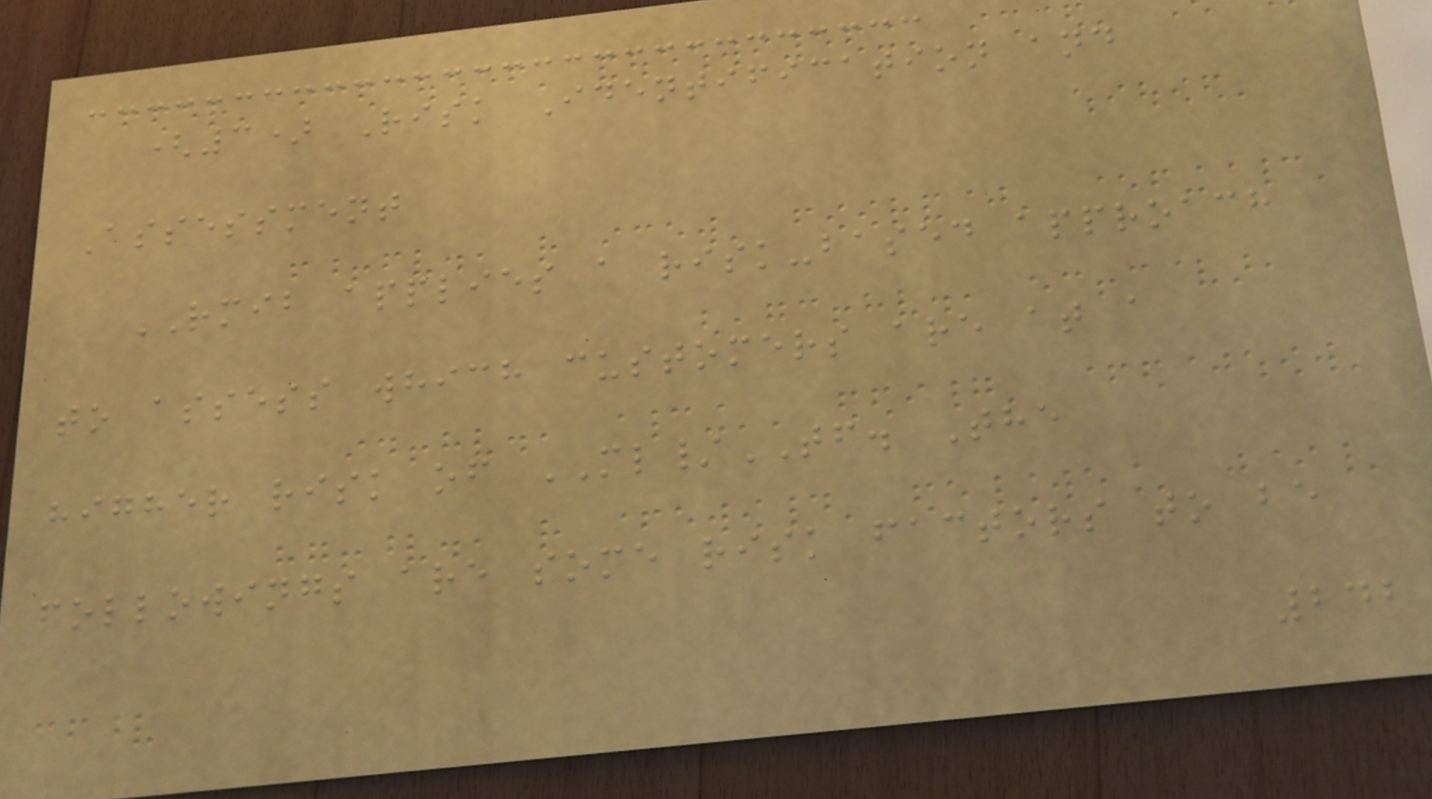(3) Risk Identification and
Assessment
RMIB applies a risk-based approach
to assess which customers are at a
higher risk of ML/TF. The
followings are some risk factors to be
242
